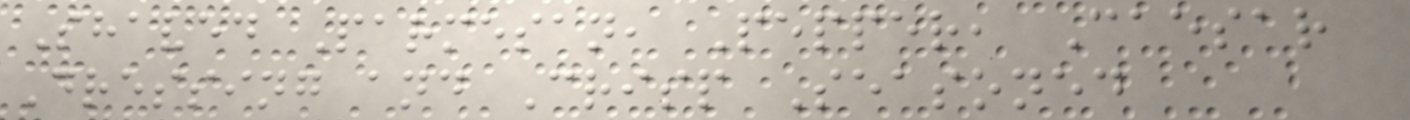Shaved Parmesan, Pepper, Caesar
Dressing and Crisp Seasoned
